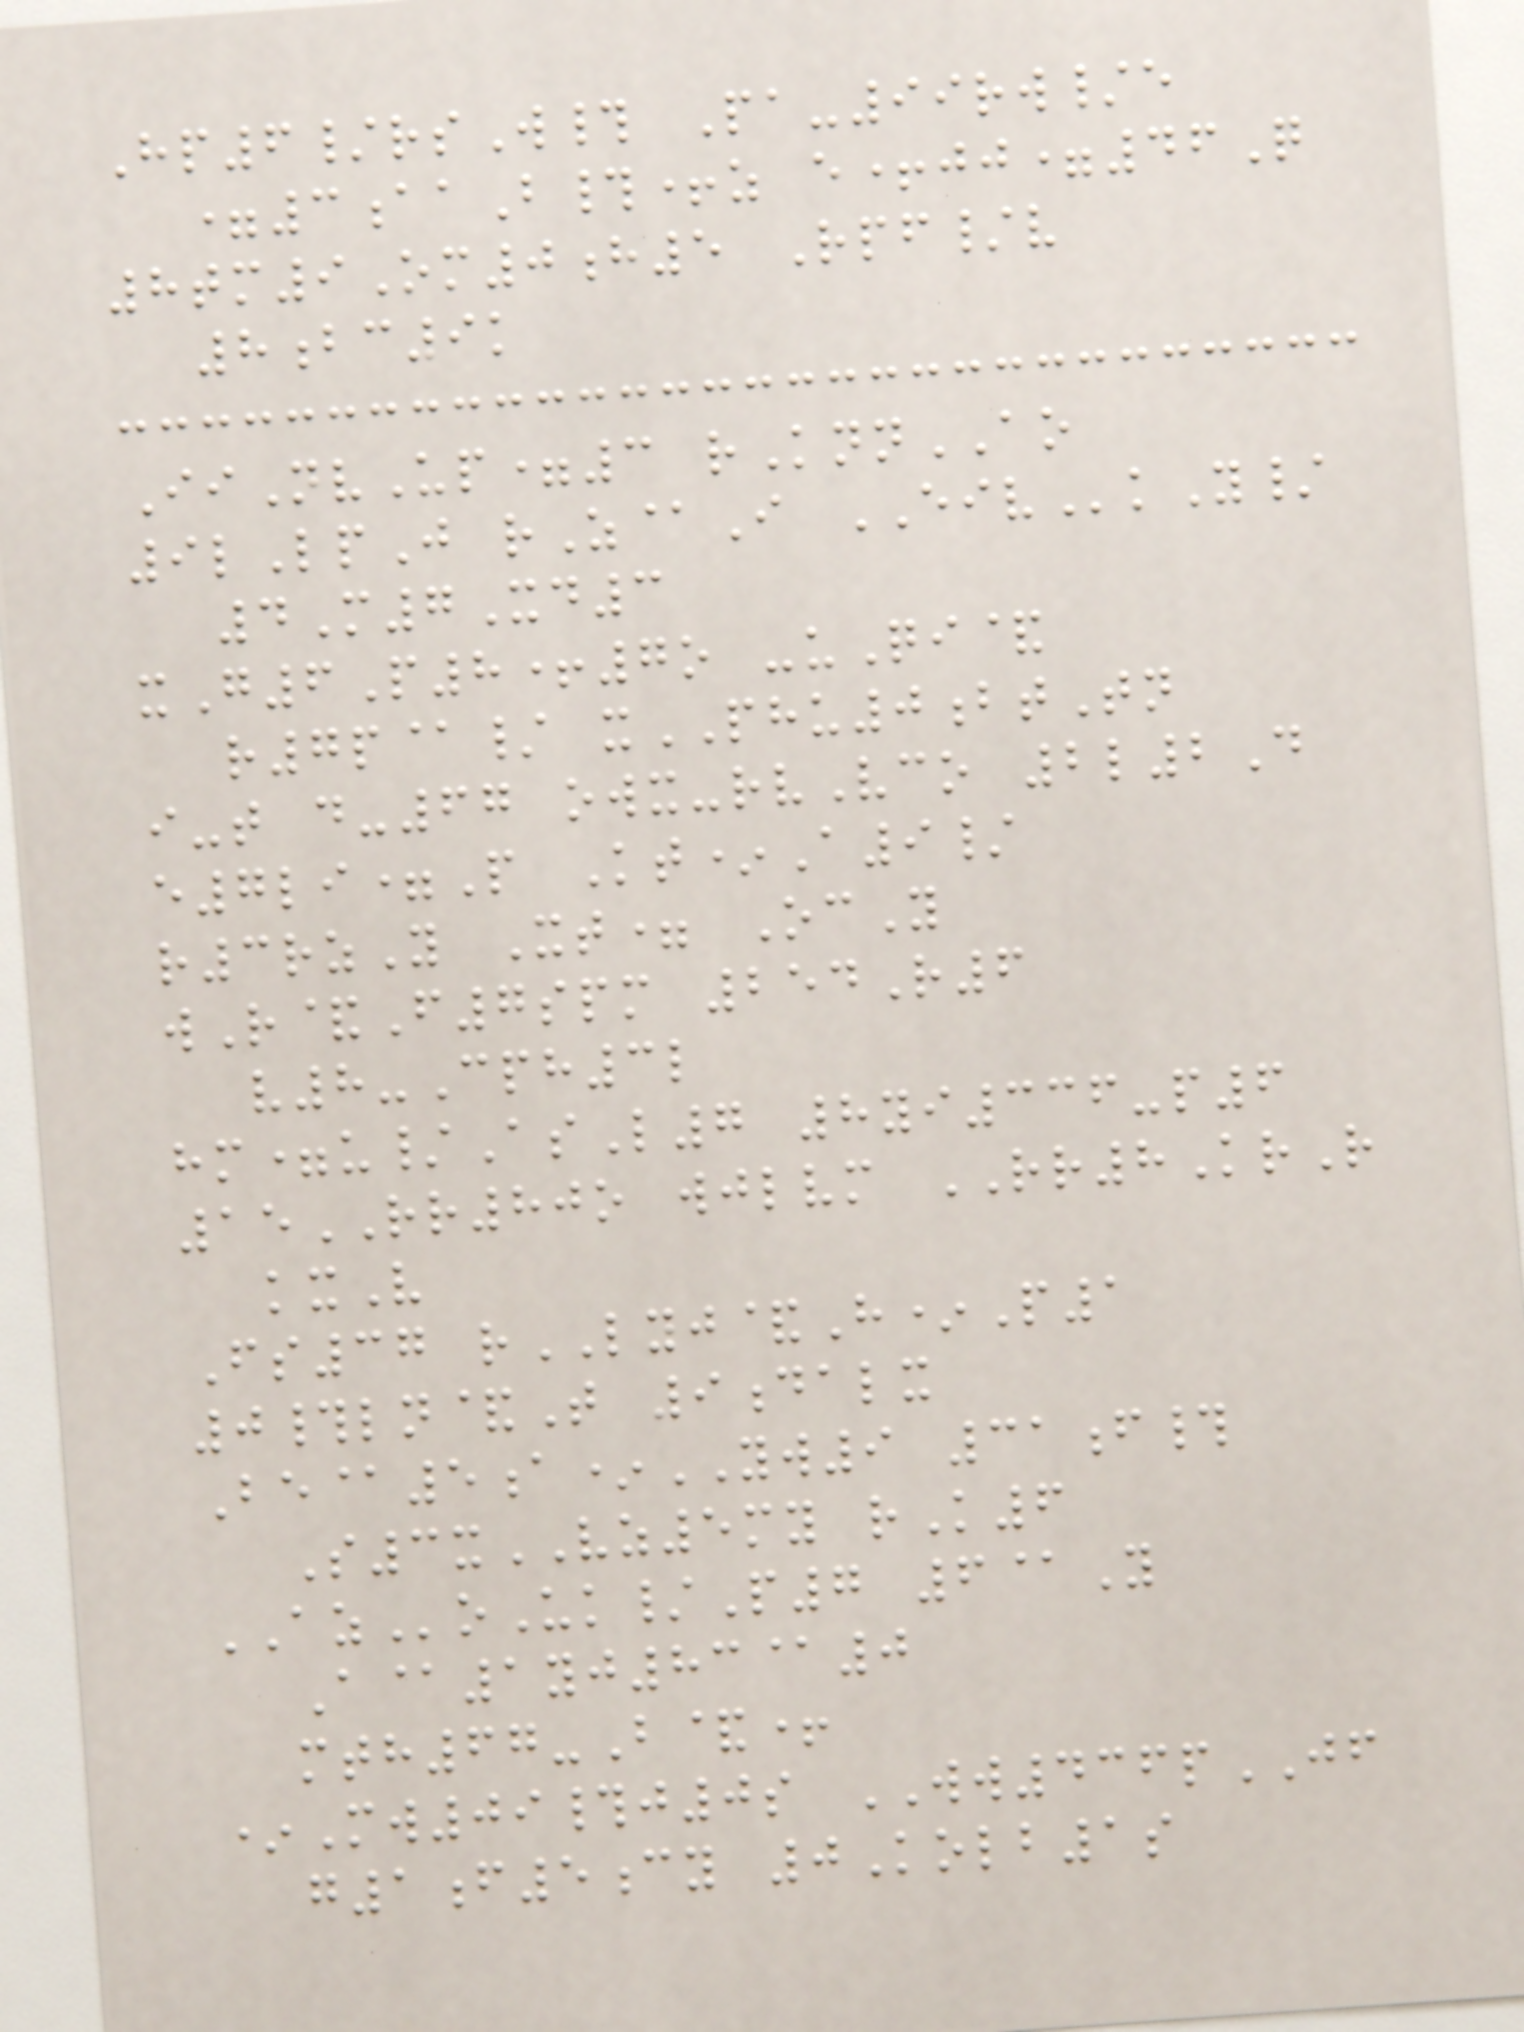Hp6/rsW# Pa-99rw/e
=3aaB#+z e+jj=46Q
8tm9Om0h5 Rpf/v
8bc9k
IiNvUp=3 rKnnAO
9lLpJ rZ@I EIVkY/
4M7Xd3
xG6P8+7o -uQi&
r7p@/ xPHU0btTn
i-t d-67 owx-rvVco 2l2D
e7li=P Kt*A9/
r3rzY Xt= OcY
wR&F7spm 254R6
v8-Cph3l
hm=u/AsL7 8yi336-p6
15RR80o wjlvm RR8KrR
kxV
Fs37 rLYJ&H*P1
0#ln&T 9dalx
Be@5a*YW9 31f#
S3xVZ5my rK6
AZoUk/P7 6@Y
A@1yj83@0
mth67-B&+
*Mw09#j0s WW436pJF
g1f5cy 0Kolb1s
